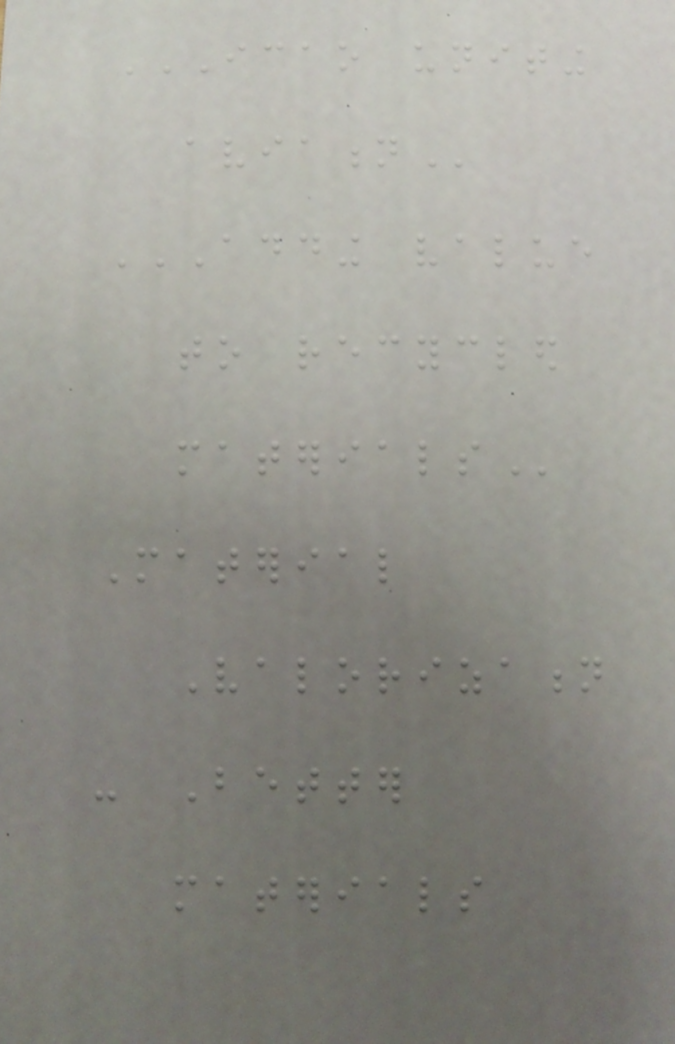ICAO UNITING
AVIATION
ADDING VALUE
TO RECYCLED
MATERIALS
Material
Valorization
- Better
materials
